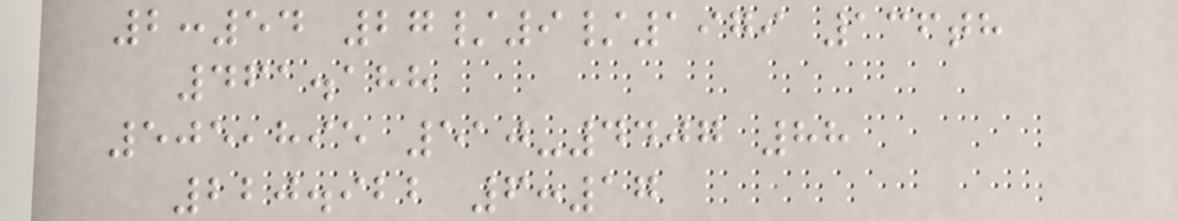2:54 27/9/1979 136th
461.188
505,895 510-4407 88
220.922 6:17
